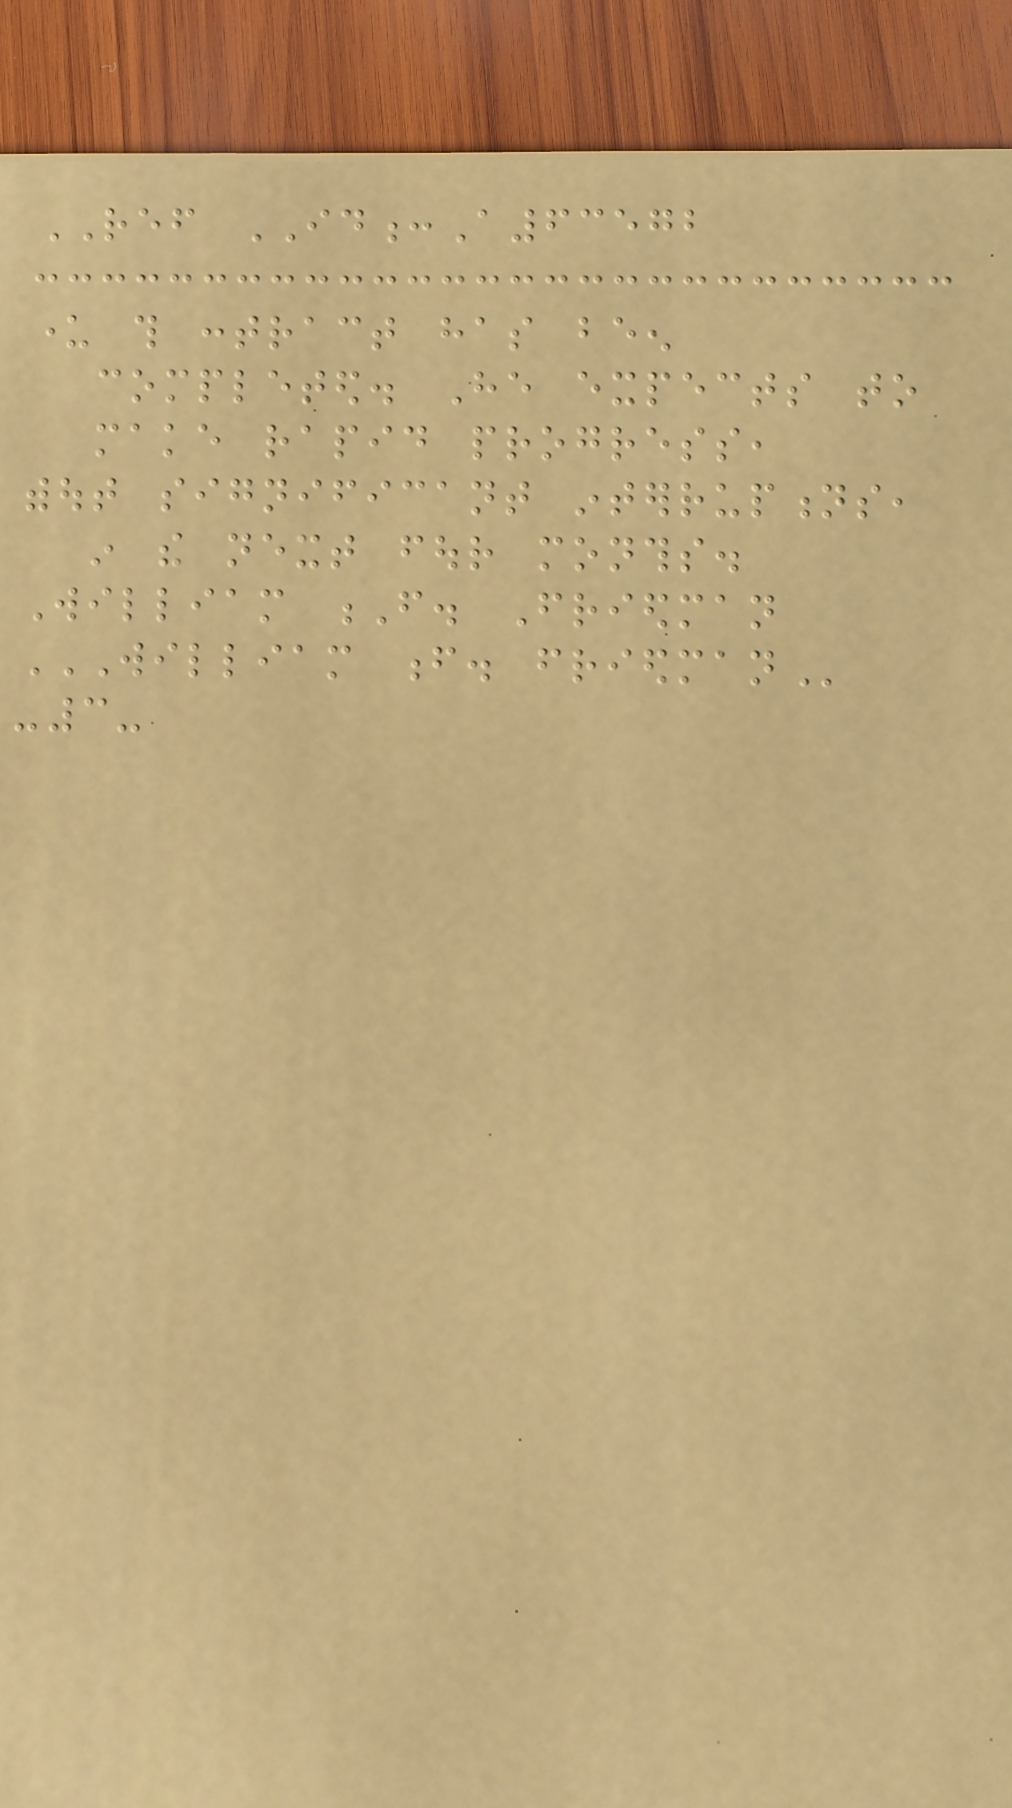REF ID:A63572
under this contract has been
completed. He expects to
make rapid progress,
without significant interruptions,
in the next four months.
William F. Friedman
WILLIAM F. FRIEDMAN
-3-
